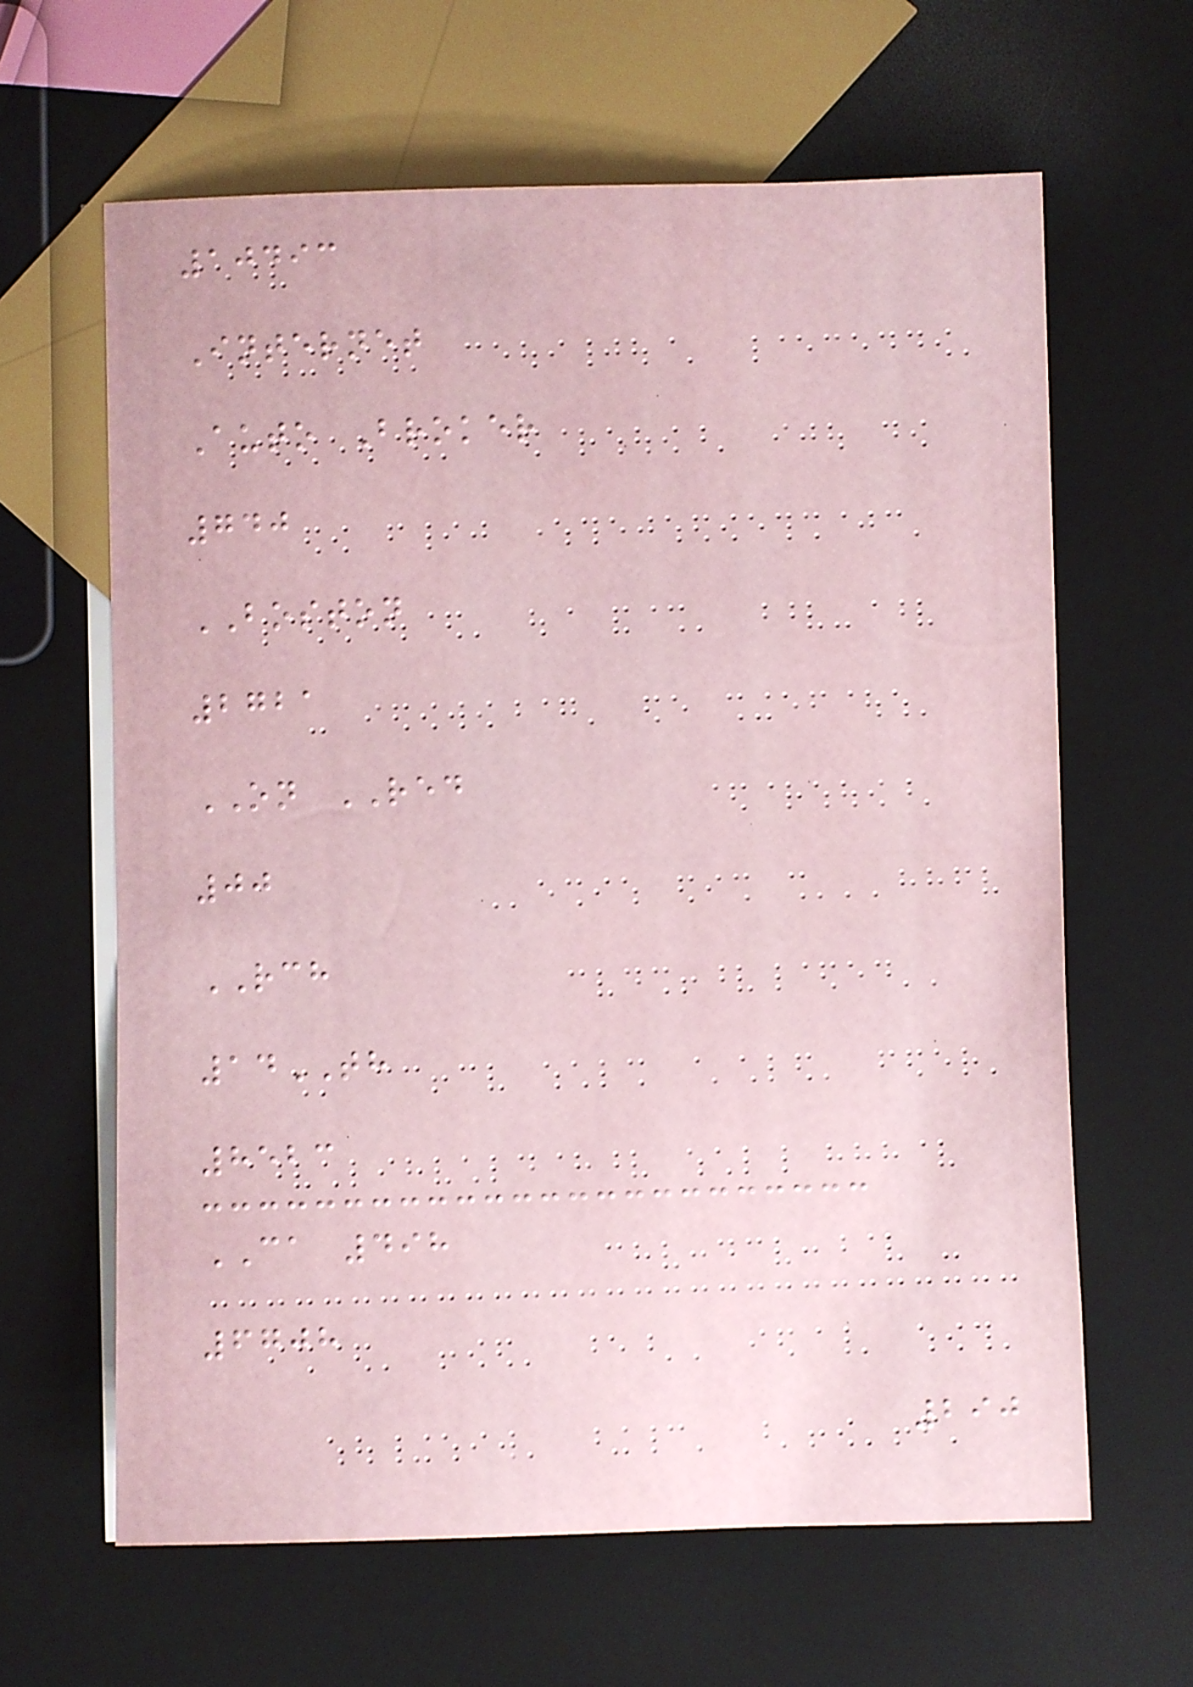10493
Internet
Auto Broker
740
BOSTON
2721
ON RED
00
RCH
14TH
8523
CA 498
6708
290
